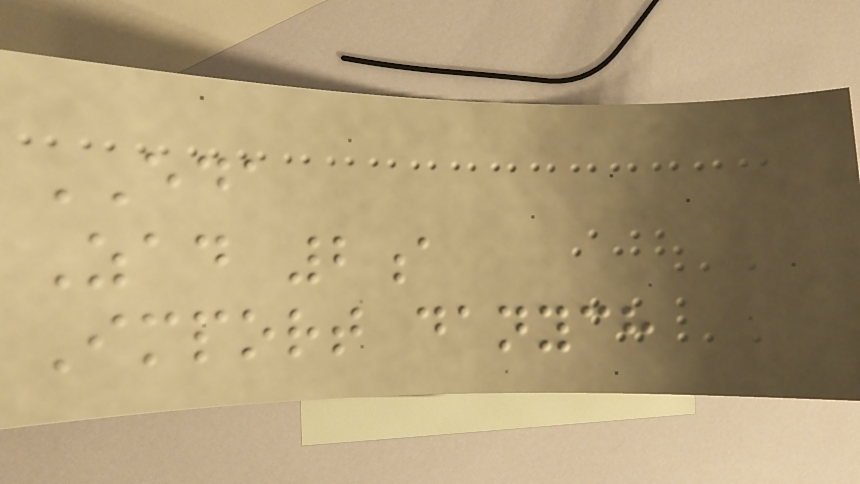EDA
Zad 2a
Import danych
